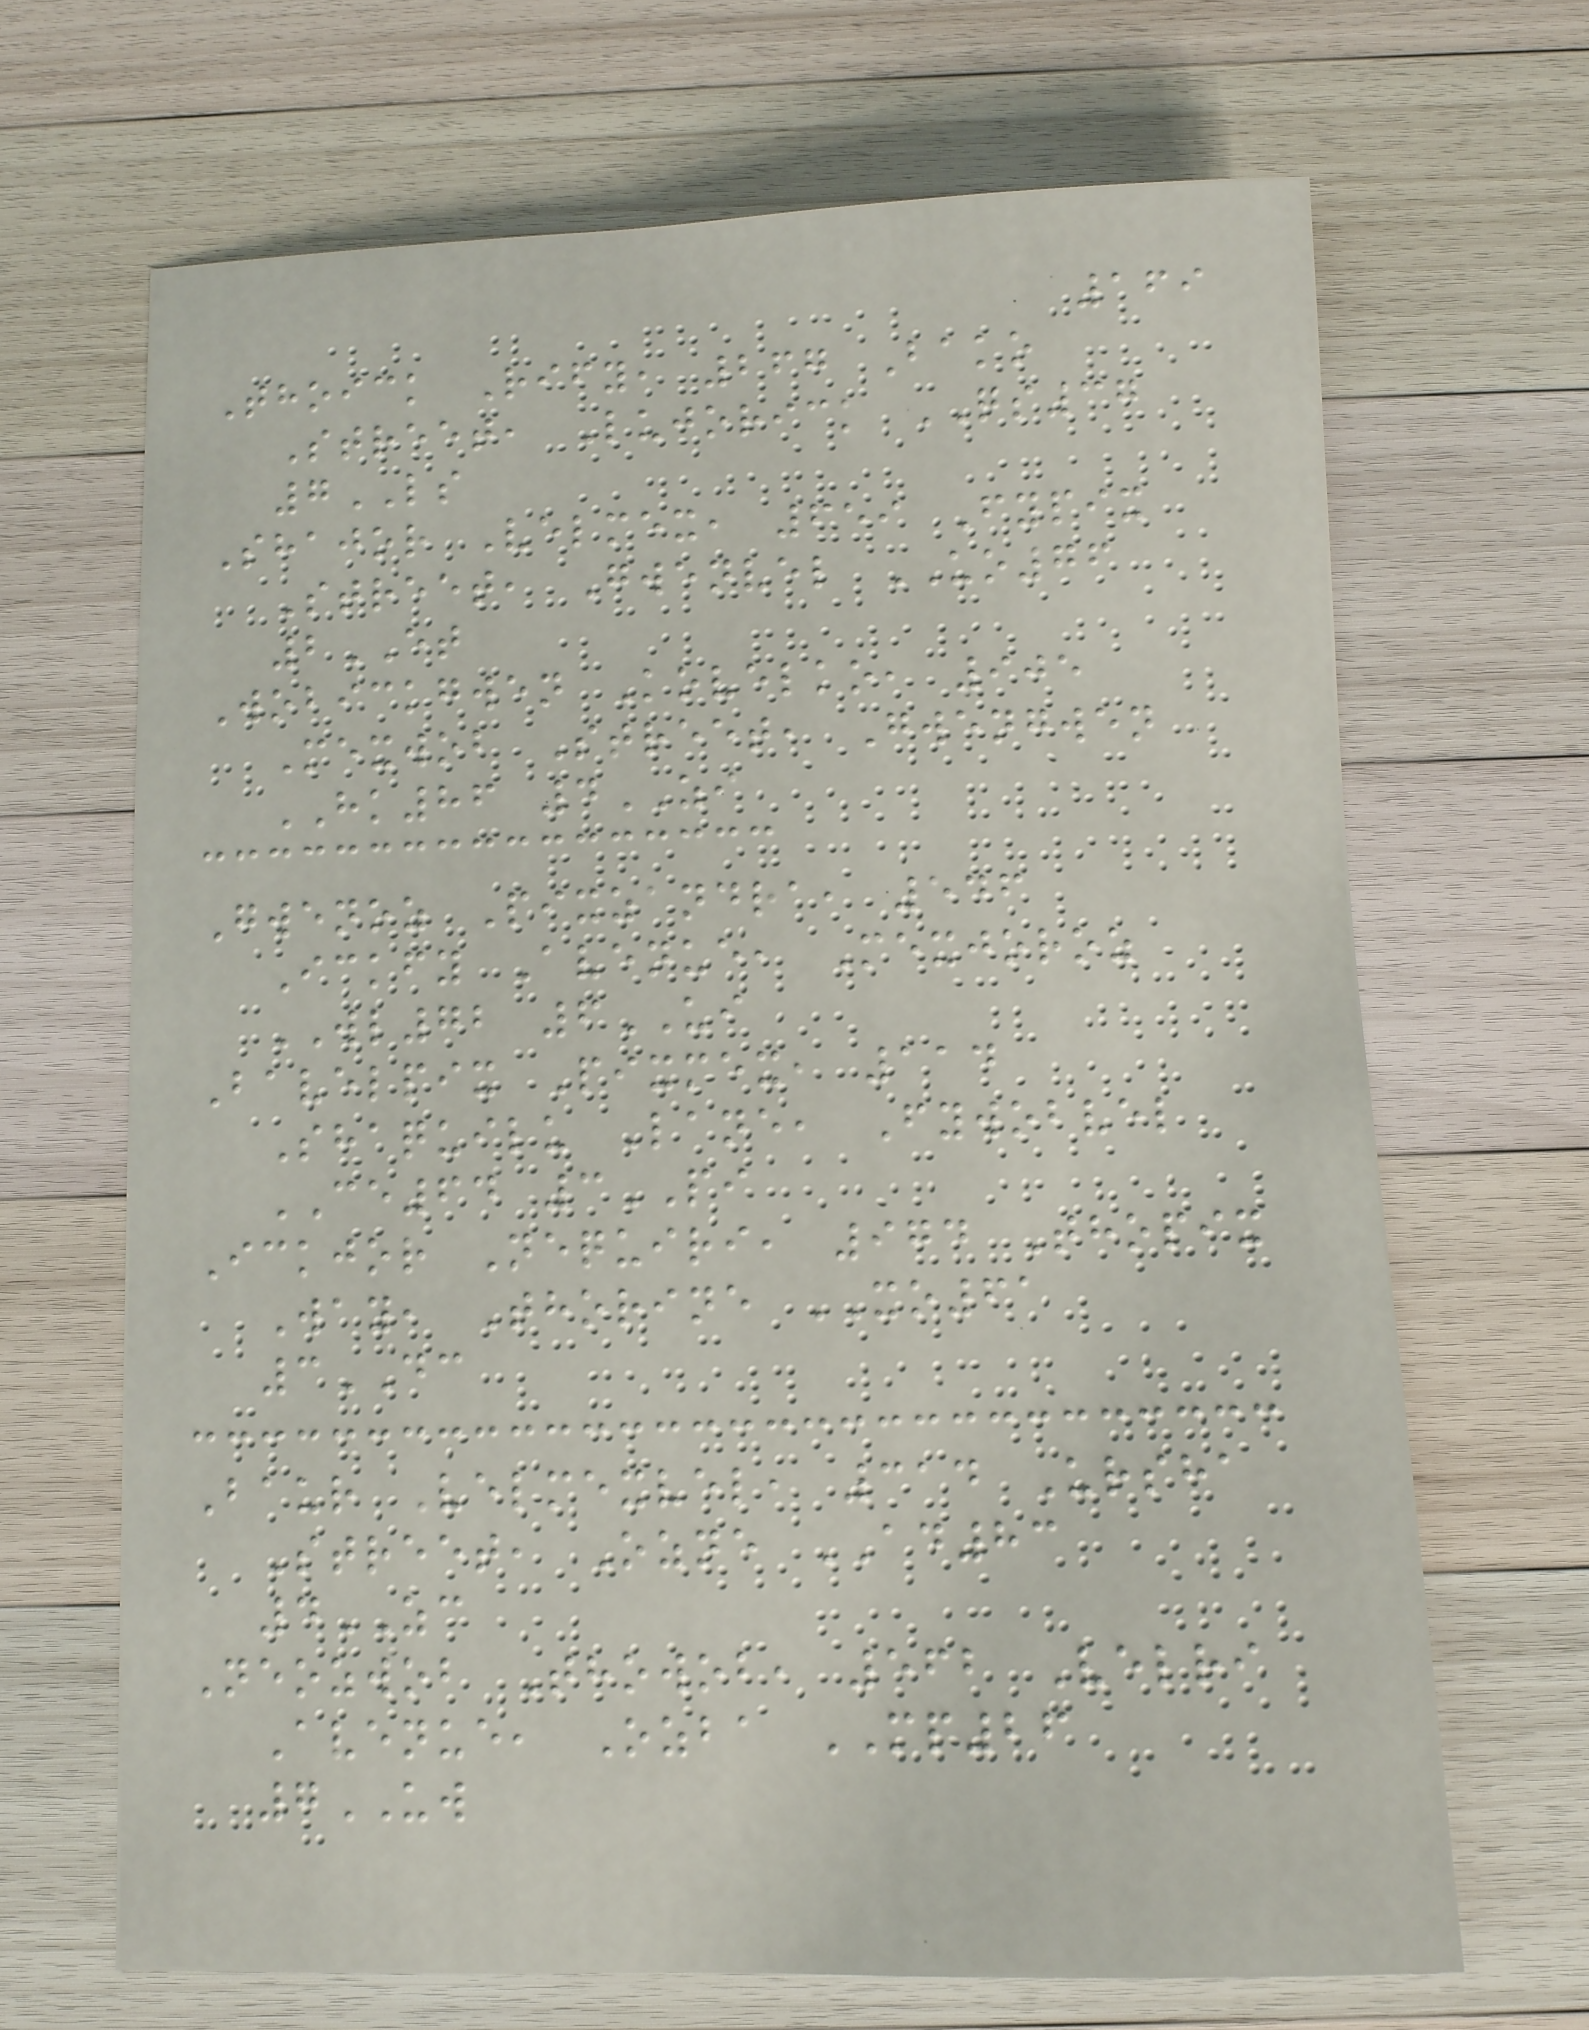169
Thoick Rify, 267 Bako
Street, Lujorick QS37
7LS
Shajor Velmex, 659 Fypix
Street, Gwenvel UO76
2ET
Wobickgwen Kovelko, 905
Mexwob Street, Gwengwen
HK86 4ZI
Gwenoz Pixzandra, 546
Ickfy Avenue, Mexjoroz
WL72 6UI
Bavelpix Pixmex, 114
Shaquilu Lane, Fywobvel
CE64 3PI
Ickjor Nequiri, 974 Thopix
Way, Thorine XO61
3DC
Baur Velmexvel, 314 Ursha
Street, Ozne AD83
4ZC
Neozwob Thowob, 562 Velri
Avenue, Ozba MP26
7UW
